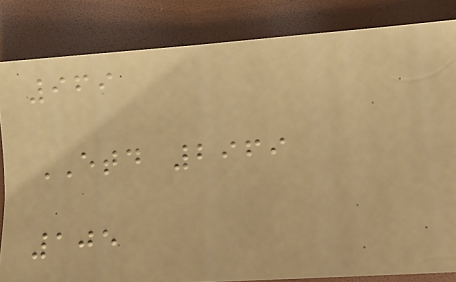969
ETD 2969
105
